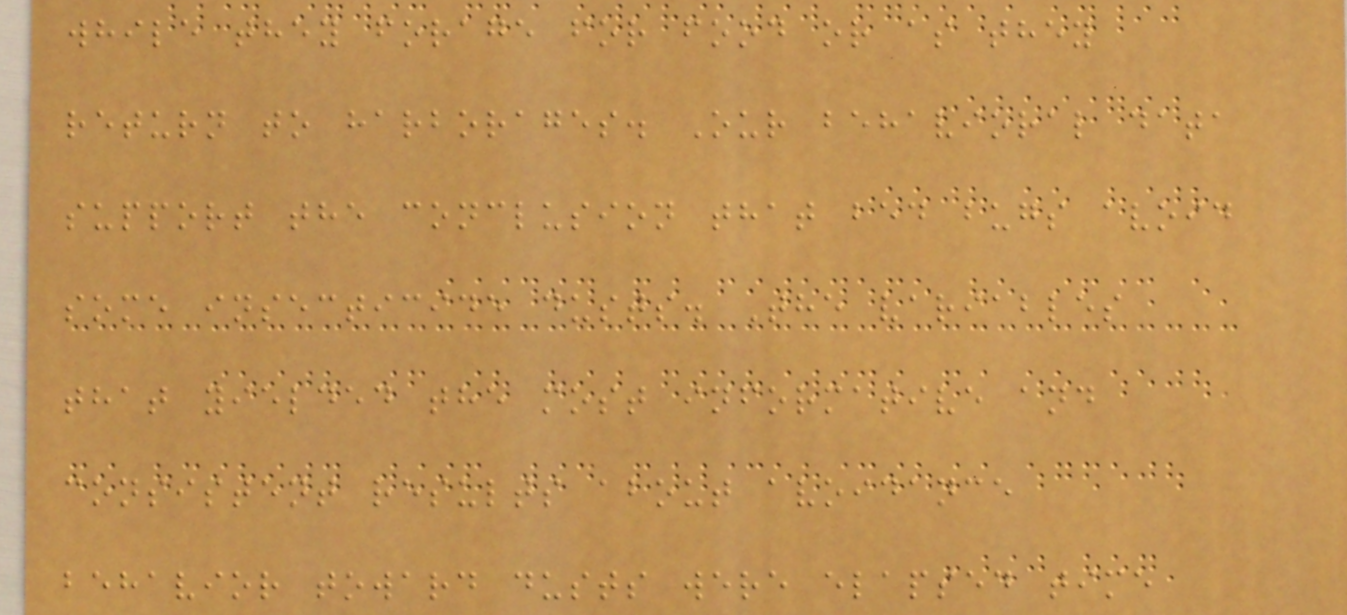while they forage for food or as they
return to harborages. Our behavioral data
support the conclusion that bed bugs avoid
some insecticide dusts. The variables
that yielded the most informative and
consistent results about avoidance
behavior toward dusts were elapsed time
